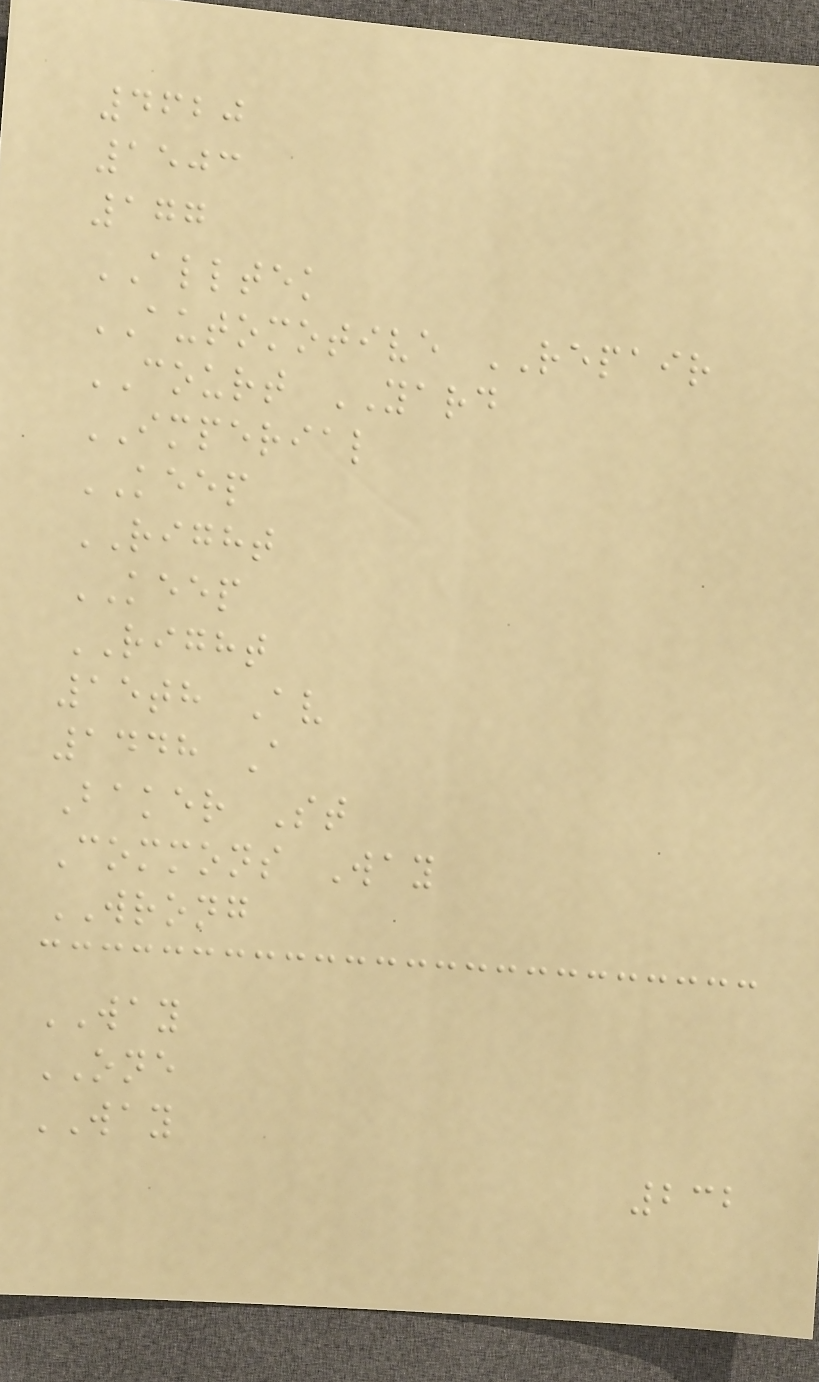4620
1503
177
ALLTEK
AUTOMOTIVE REPAIR
COURT YARD
IMPERIAL
KEEP
RIGHT
KEEP
RIGHT
15th Av
1448 A
Baker St
Commons Way
WRONG
WAY
ONE
WAY
232
